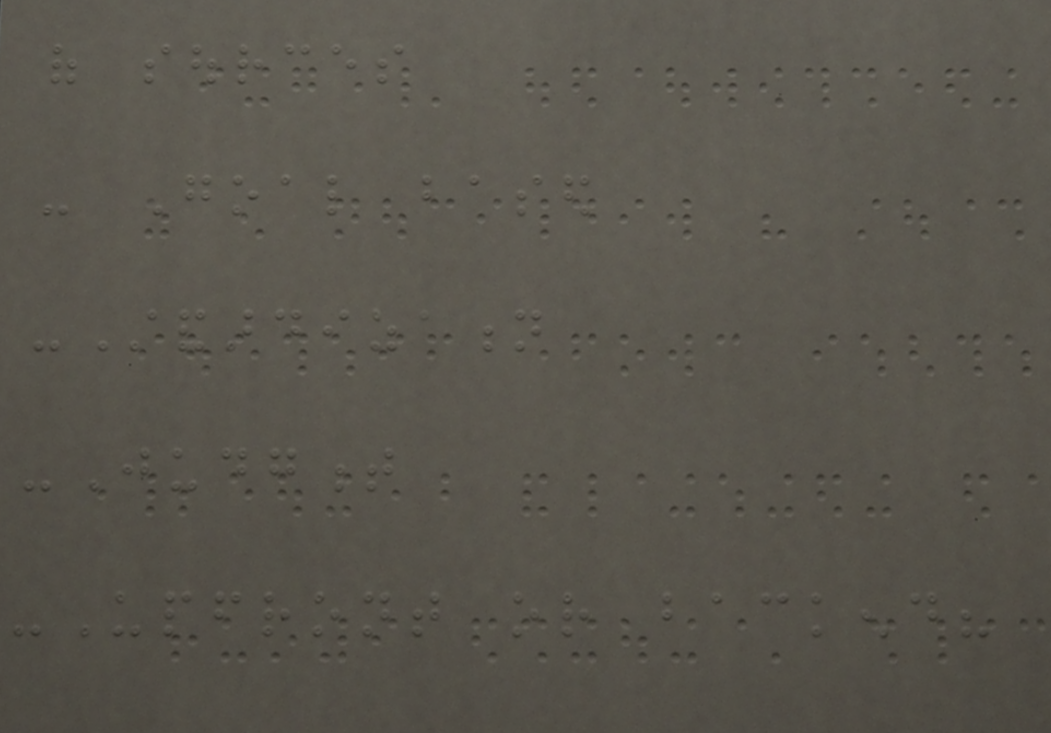of sources
- Goal based
-Standardization
-Judgment
-Upfront or backend?
